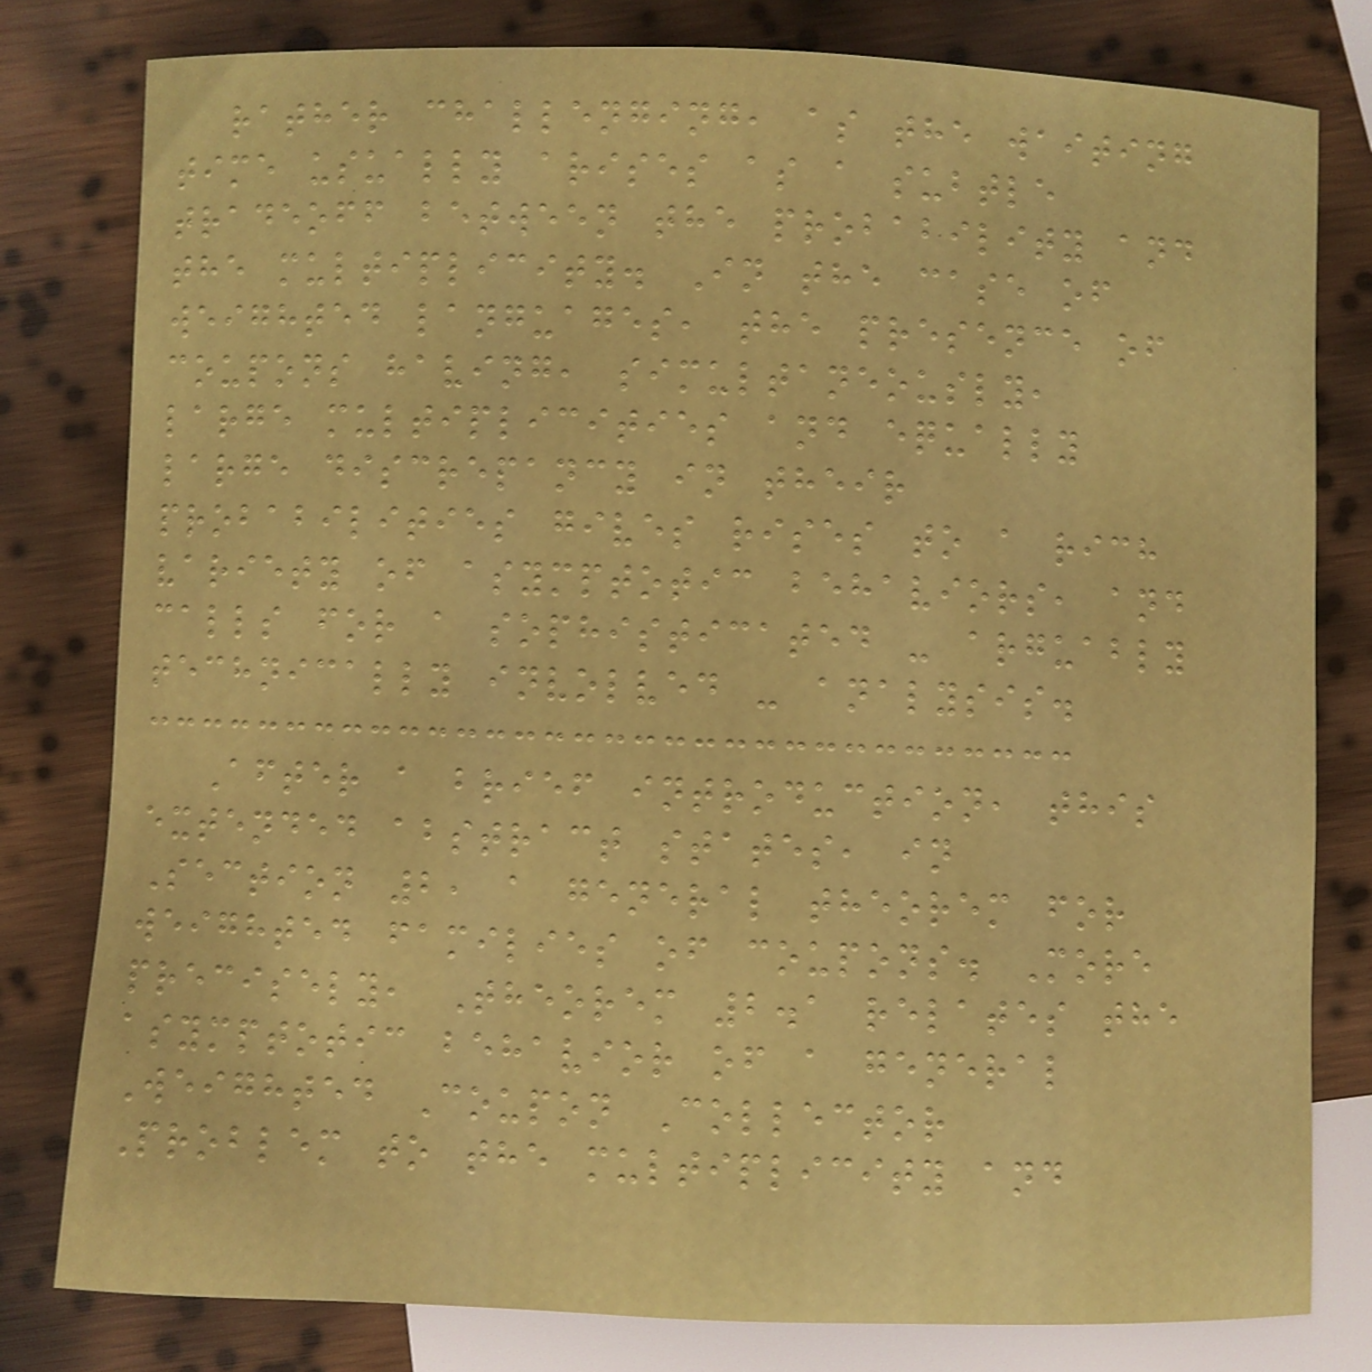rather challenging, as the waiting
time usually arises as a subtle
tradeoff between the probability and
the multiplicity. In the case of
weighted languages, the presence of
coupons having, simultaneously,
large multiplicities and equally
large discrepancy in their
probabilities gives rises to a rich
variety of asymptotic behaviors, and
calls for a sophisticated - arguably
technically involved - analysis.
After a brief introduction, this
extended abstract states, in
Section 2, a general theorem for
weighted families of coupons. More
precisely, Theorem 2.1 relates the
asymptotic behavior of a general
Weighted Coupon Collector
Problem to the multiplicity and
